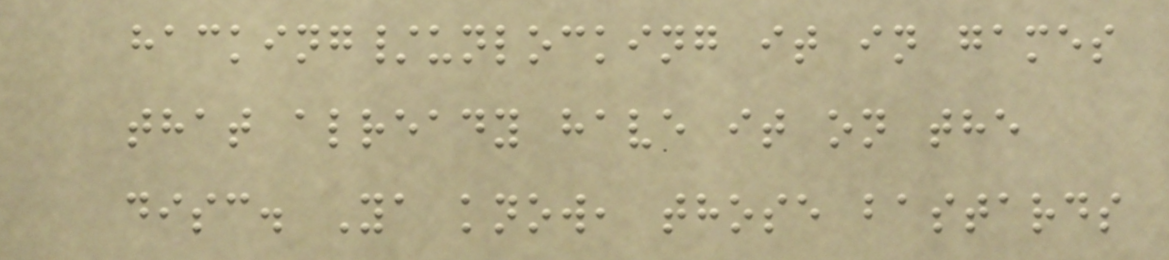hacking/unlocking it in games
that already have it on the
disc. Ya know, those bastards
